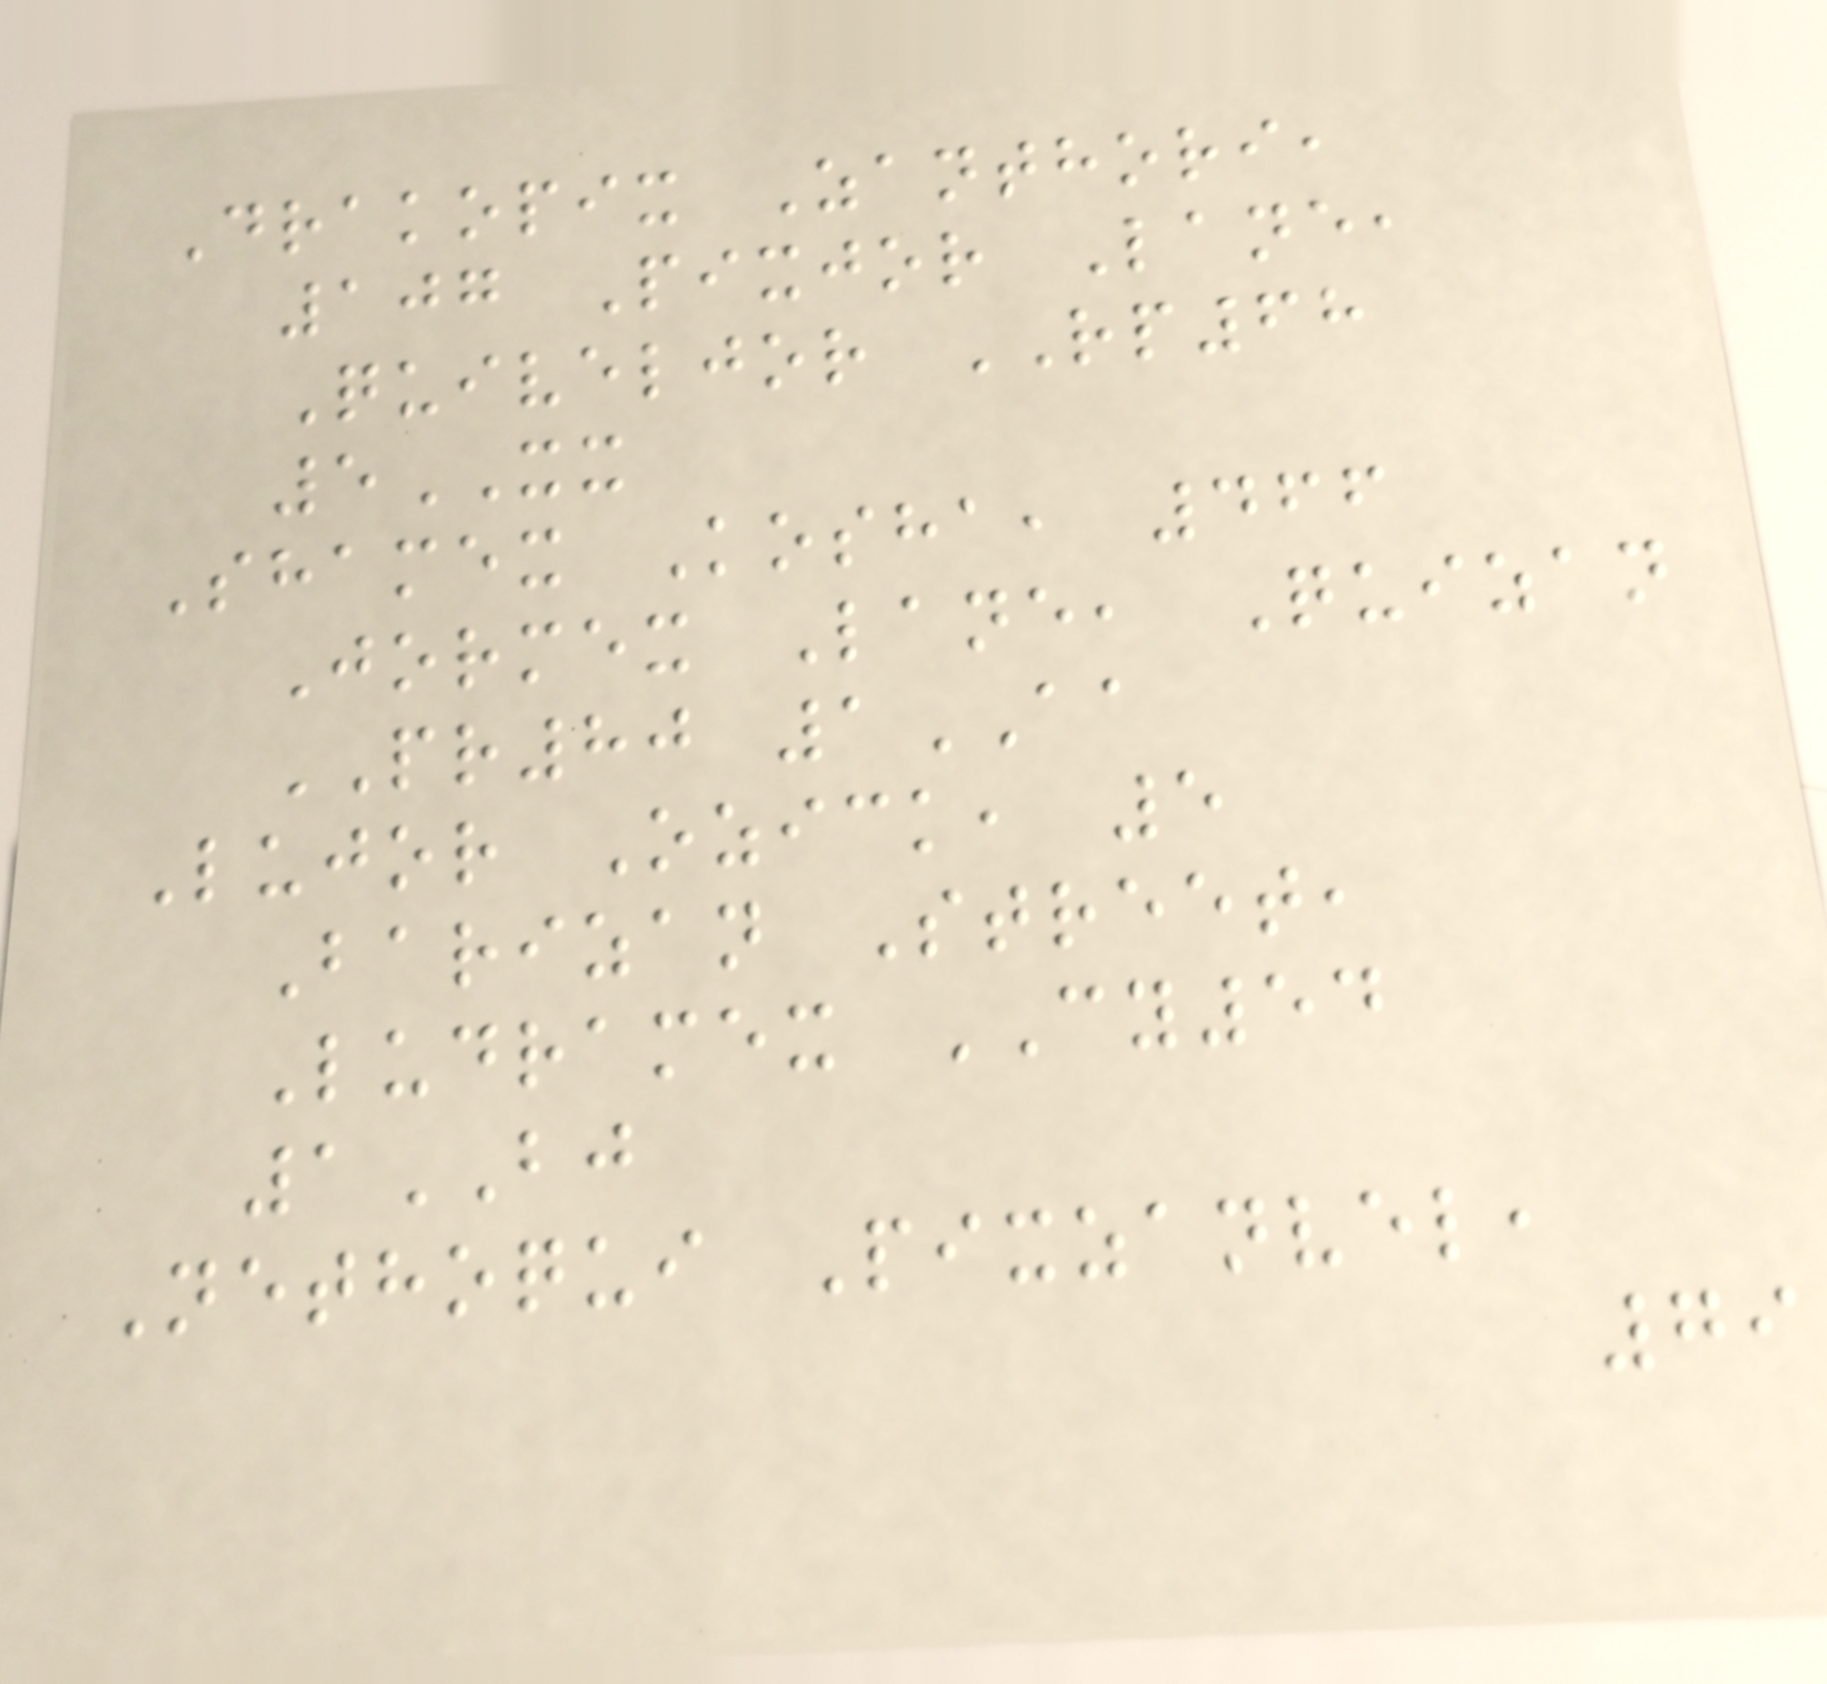Drakopix Zanthori,
107 Pixjor Lane,
Quiveljor RP68
5XX
Shamex Kosha, 466
Jormex Lane, Quizan
PR80 1AA
Lujor Ozick, 5
Barizan Street,
Ludramex CY54
1BJ
Nethoqui Pixzanvel,
79
